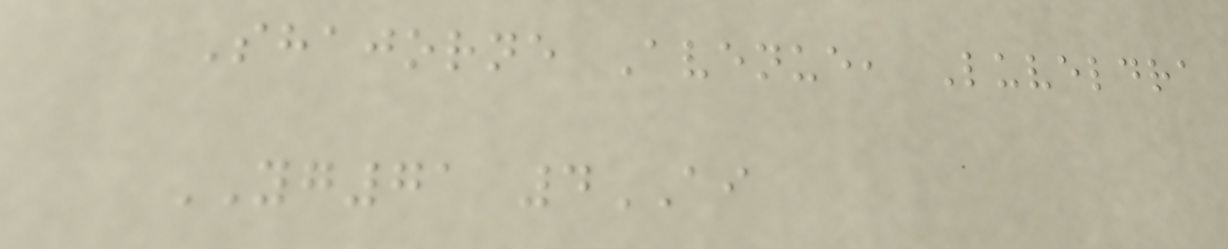Shajorne Avenue, Luveldra
YG71 4AI
